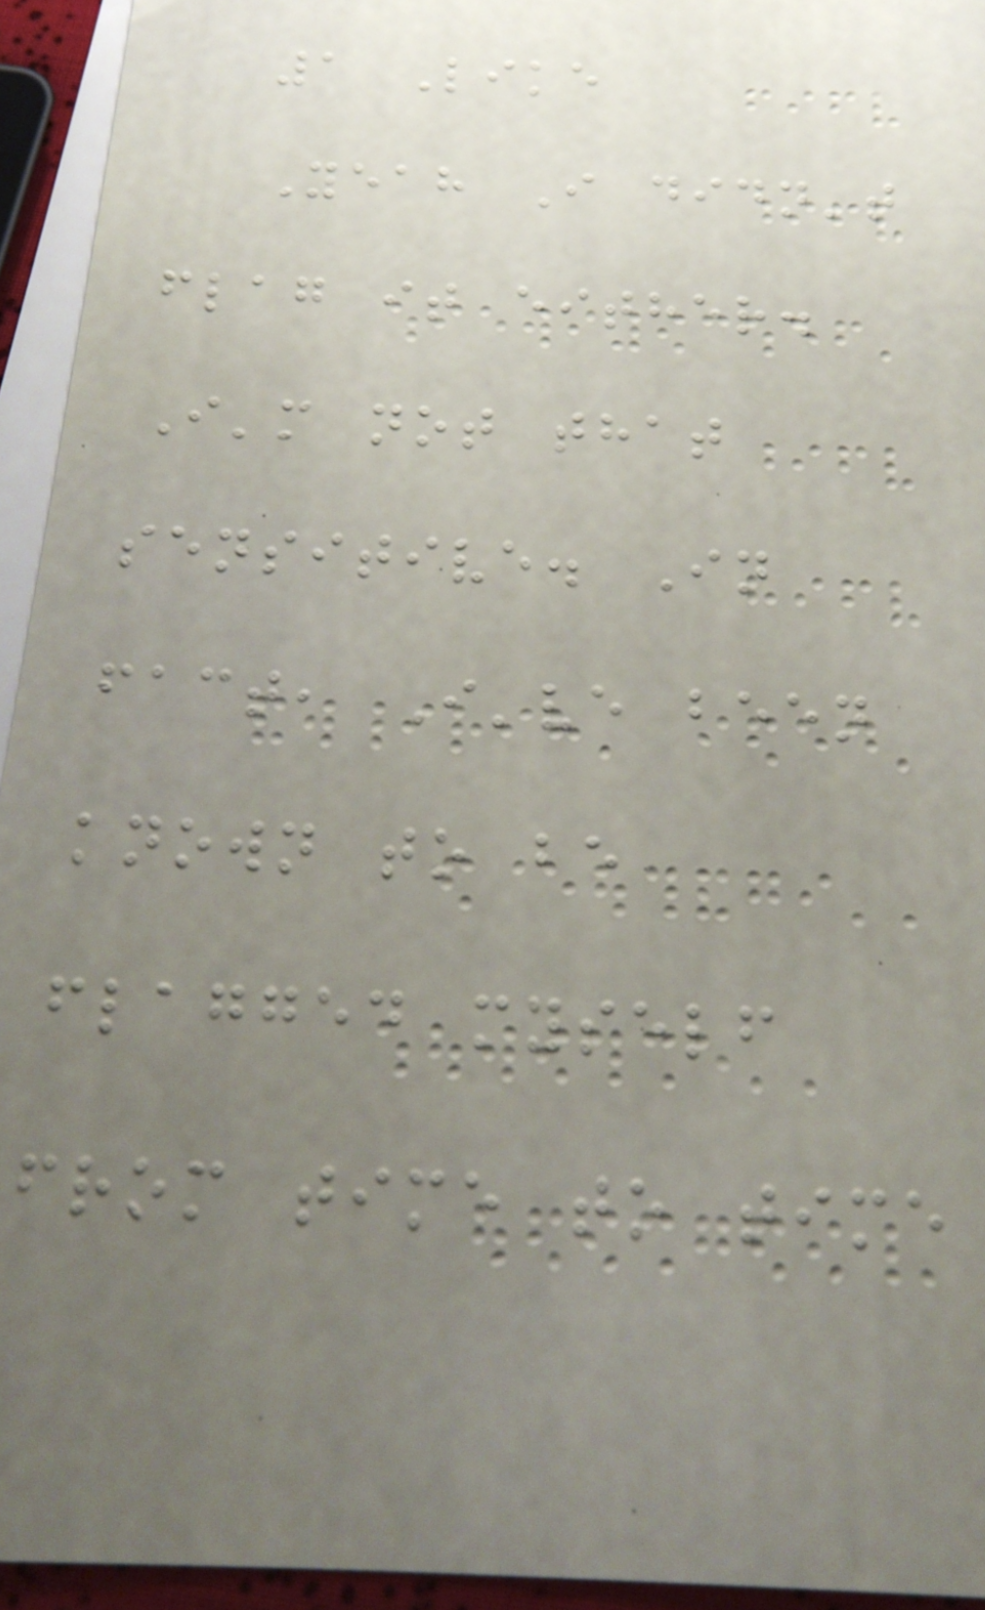1 Like
Yeah I didn't
flag it either.
I'm not that
sensitive. In
fact, I've been
known to be
flagged myself
from time to time
